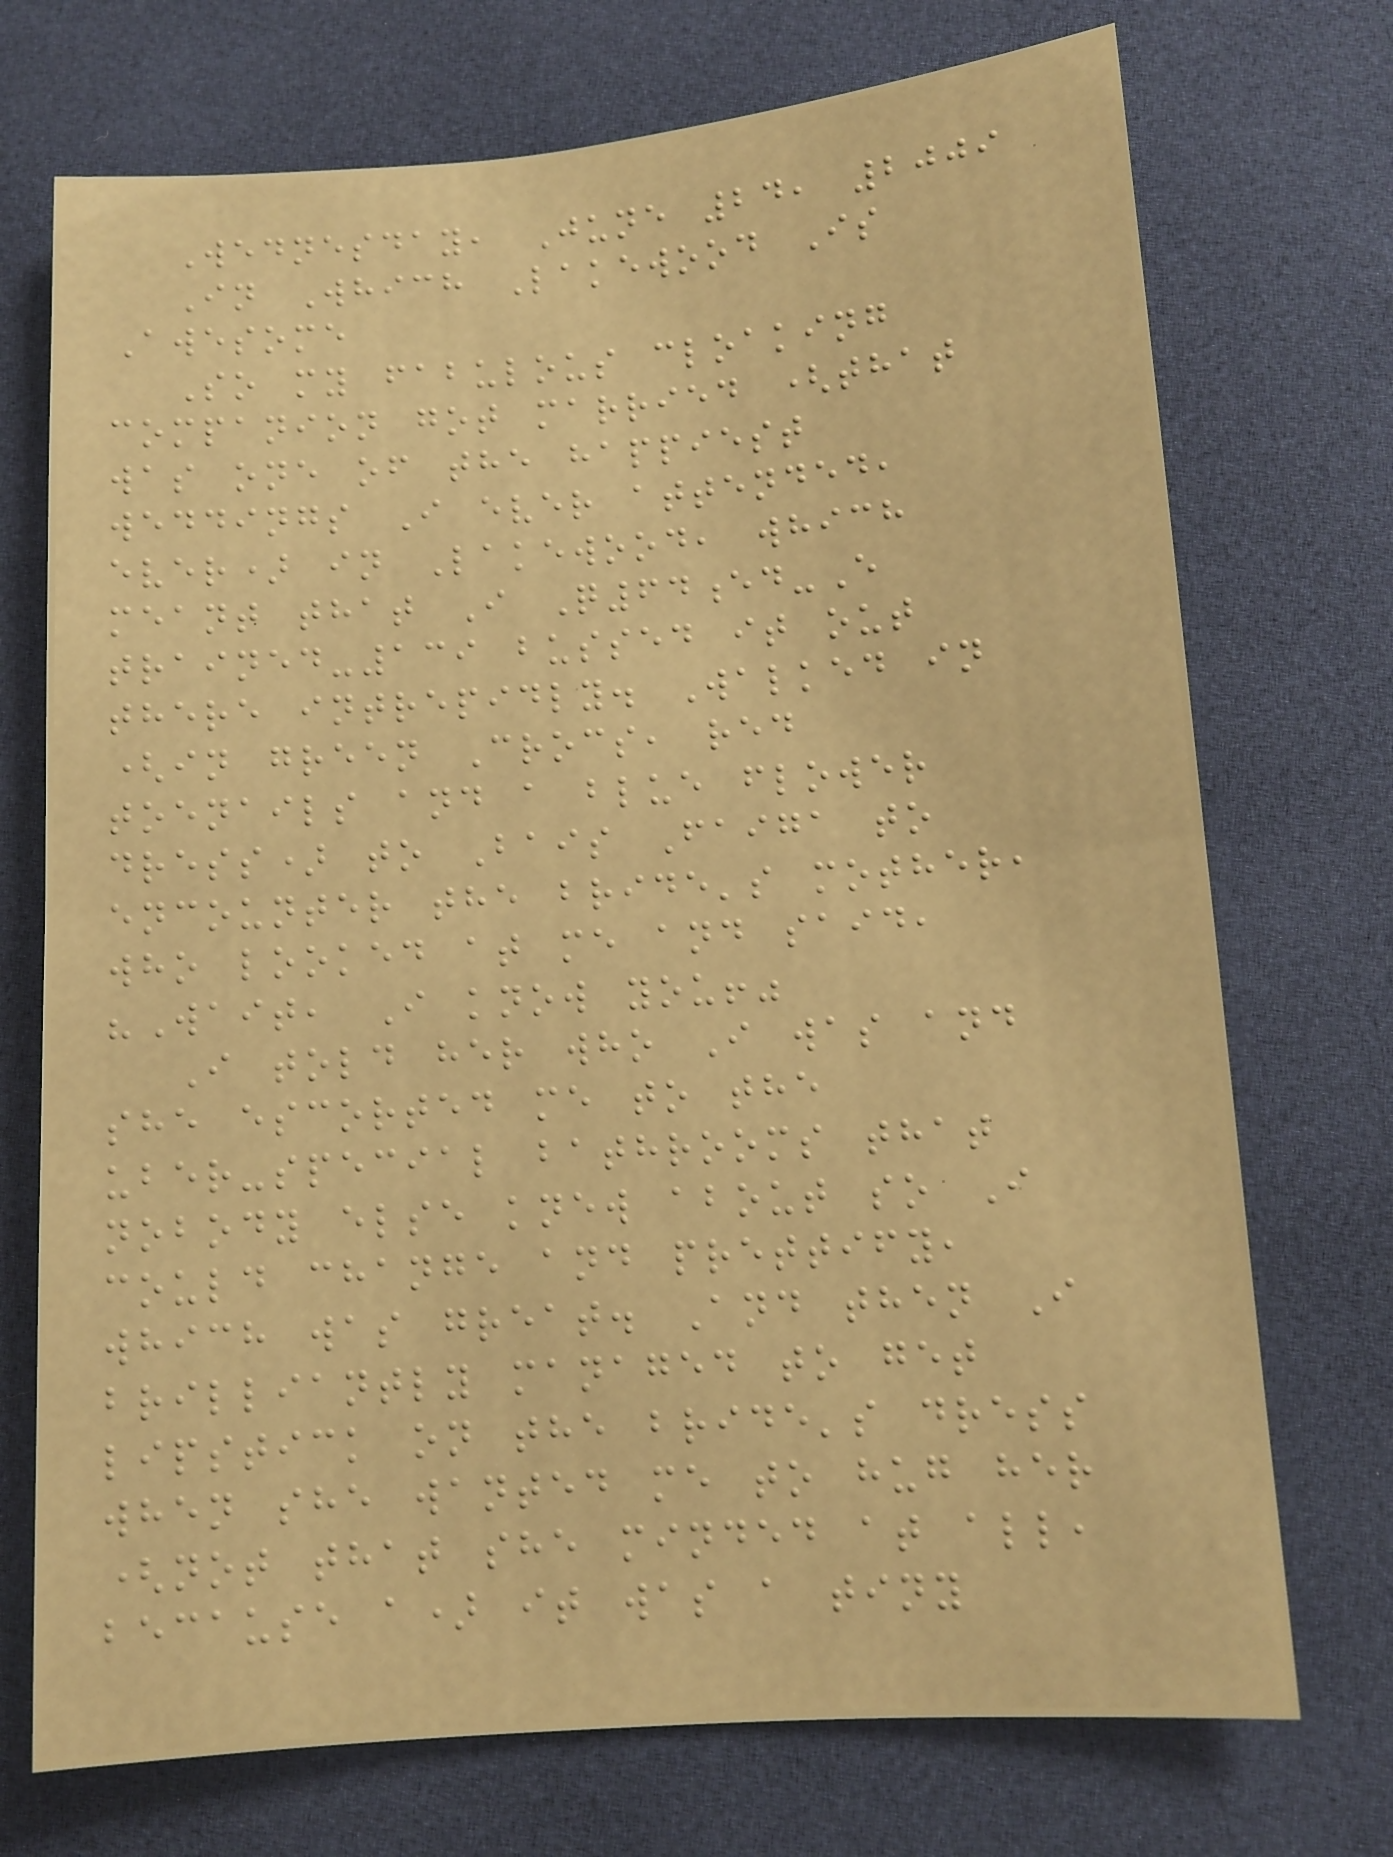Wednesday, June 24, 2009
In Which Lakewood Is
Awesome
So my fabulous cloaking
companion got married (that
was one of the happiest
weddings I ever attended,
ever) in Lakewood, which
meant that I Q64ed-E
trained-139 bussed it out
there intrepidly. Walked in
(in green Crocs, red
toenails and a blue flower
dress) to Bais Faiga to
encounter the bride's mother,
who looked at me and said,
"Wait, I know you!"
I told her who I was and
she escorted me to the
uber-special bathrooms that
nobody else knew about so I
could change and prettify,
which was great. And then I
brilliantly managed to get
lipstick on the bride's dress
when she wanted me to hug her
(not that she minded at all,
because a) it was a tiny
